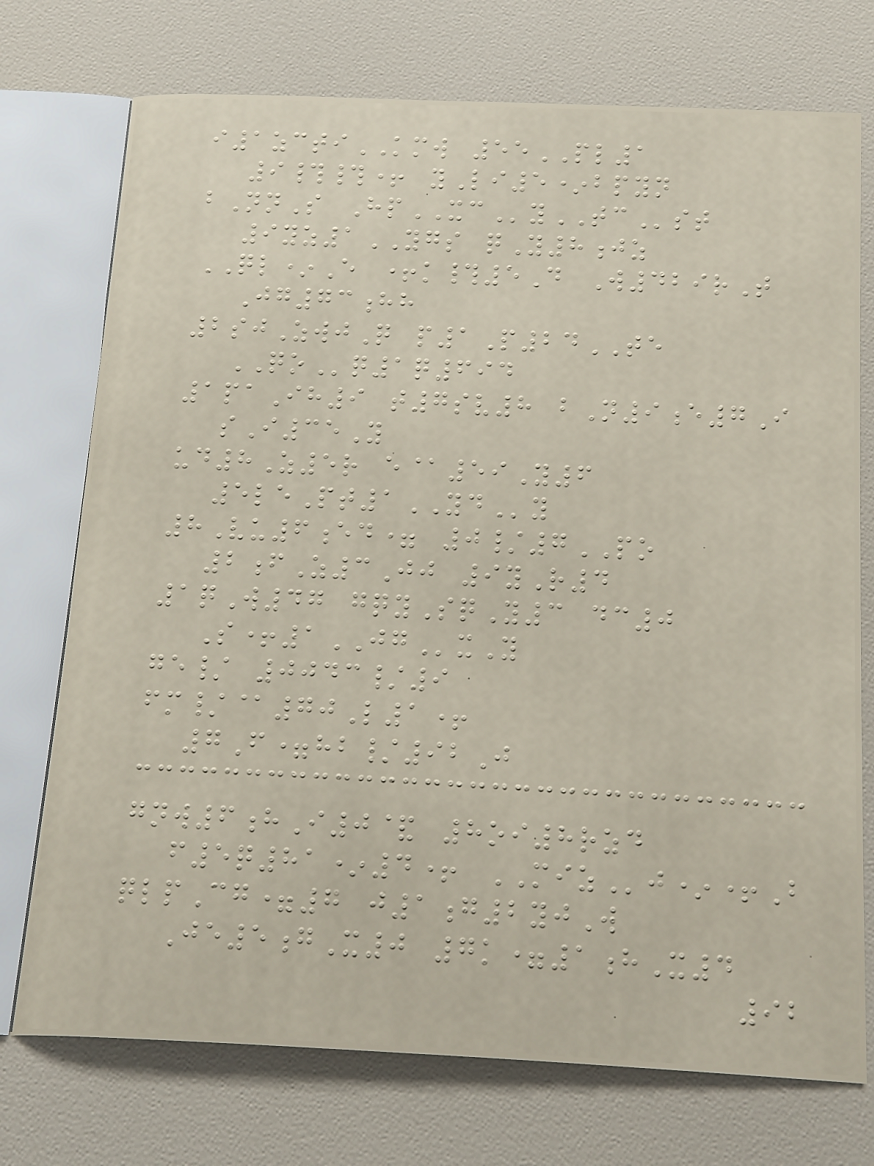i1zctiKMW 55PL1
9##+ yLi5*bpyn
bNnS HpXCyTCst
9yz1YGS qY8jz
QL*E +k#5D W429rT
Jg73hh
2sjZwjQ p1P24TE
QOq1q694
1paIh9 t7sv8 bN9e7I
sI35Y
ud8Z5r e@59Y6
5lePt1YDy
8Vu6ed= 0/7PO
2fZ3Jj 9yR4
1qW47 gqySqY3 dc0
S+1JGxY
ge/ 0043/9
fm/@70L1+
7F=hb/92J
gnw6hI0& 8oi8rzd
f5q81*4+ MIZj*+B
qlpCg=7 j1g2yjW
Je5gX0 7k=1hX4
92
